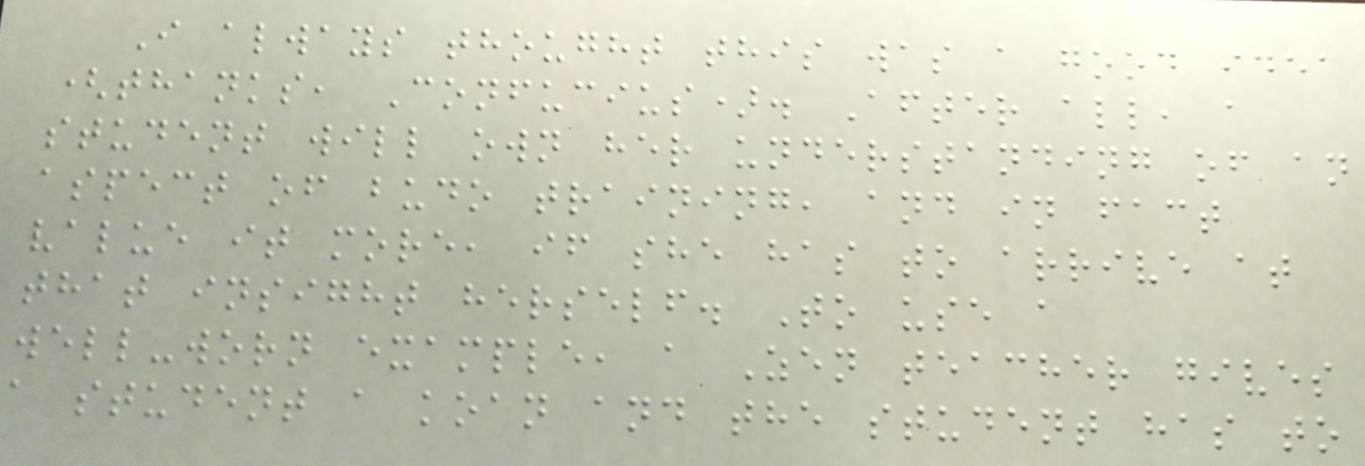I always thought this was a good idea
(thanks, Confucius). After all, a
student will own her understanding of an
aspect of budo training, and in fact
value it more, if she has to arrive at
that insight herself. To use a
well-worn example, a Zen teacher gives
a student a koan and the student has to
